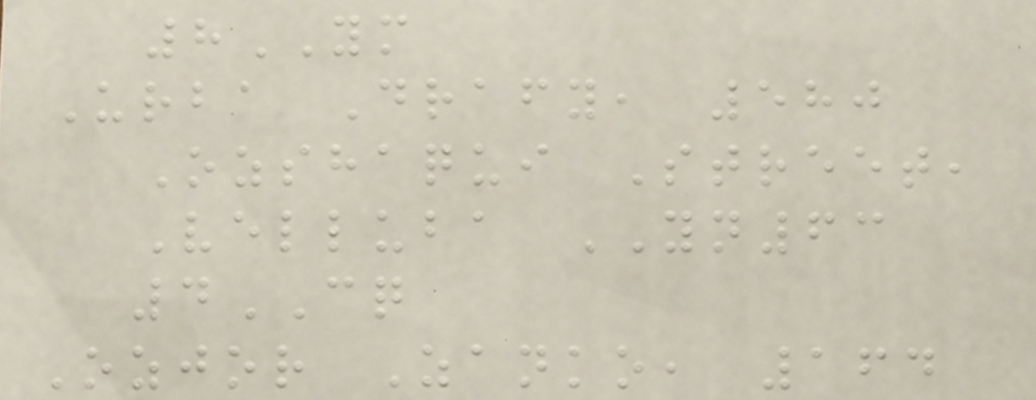8YM
Urba Drafy, 580
Ozshaqui Street,
Velluba YN63
4CQ
Ozjor Zanko, 164
